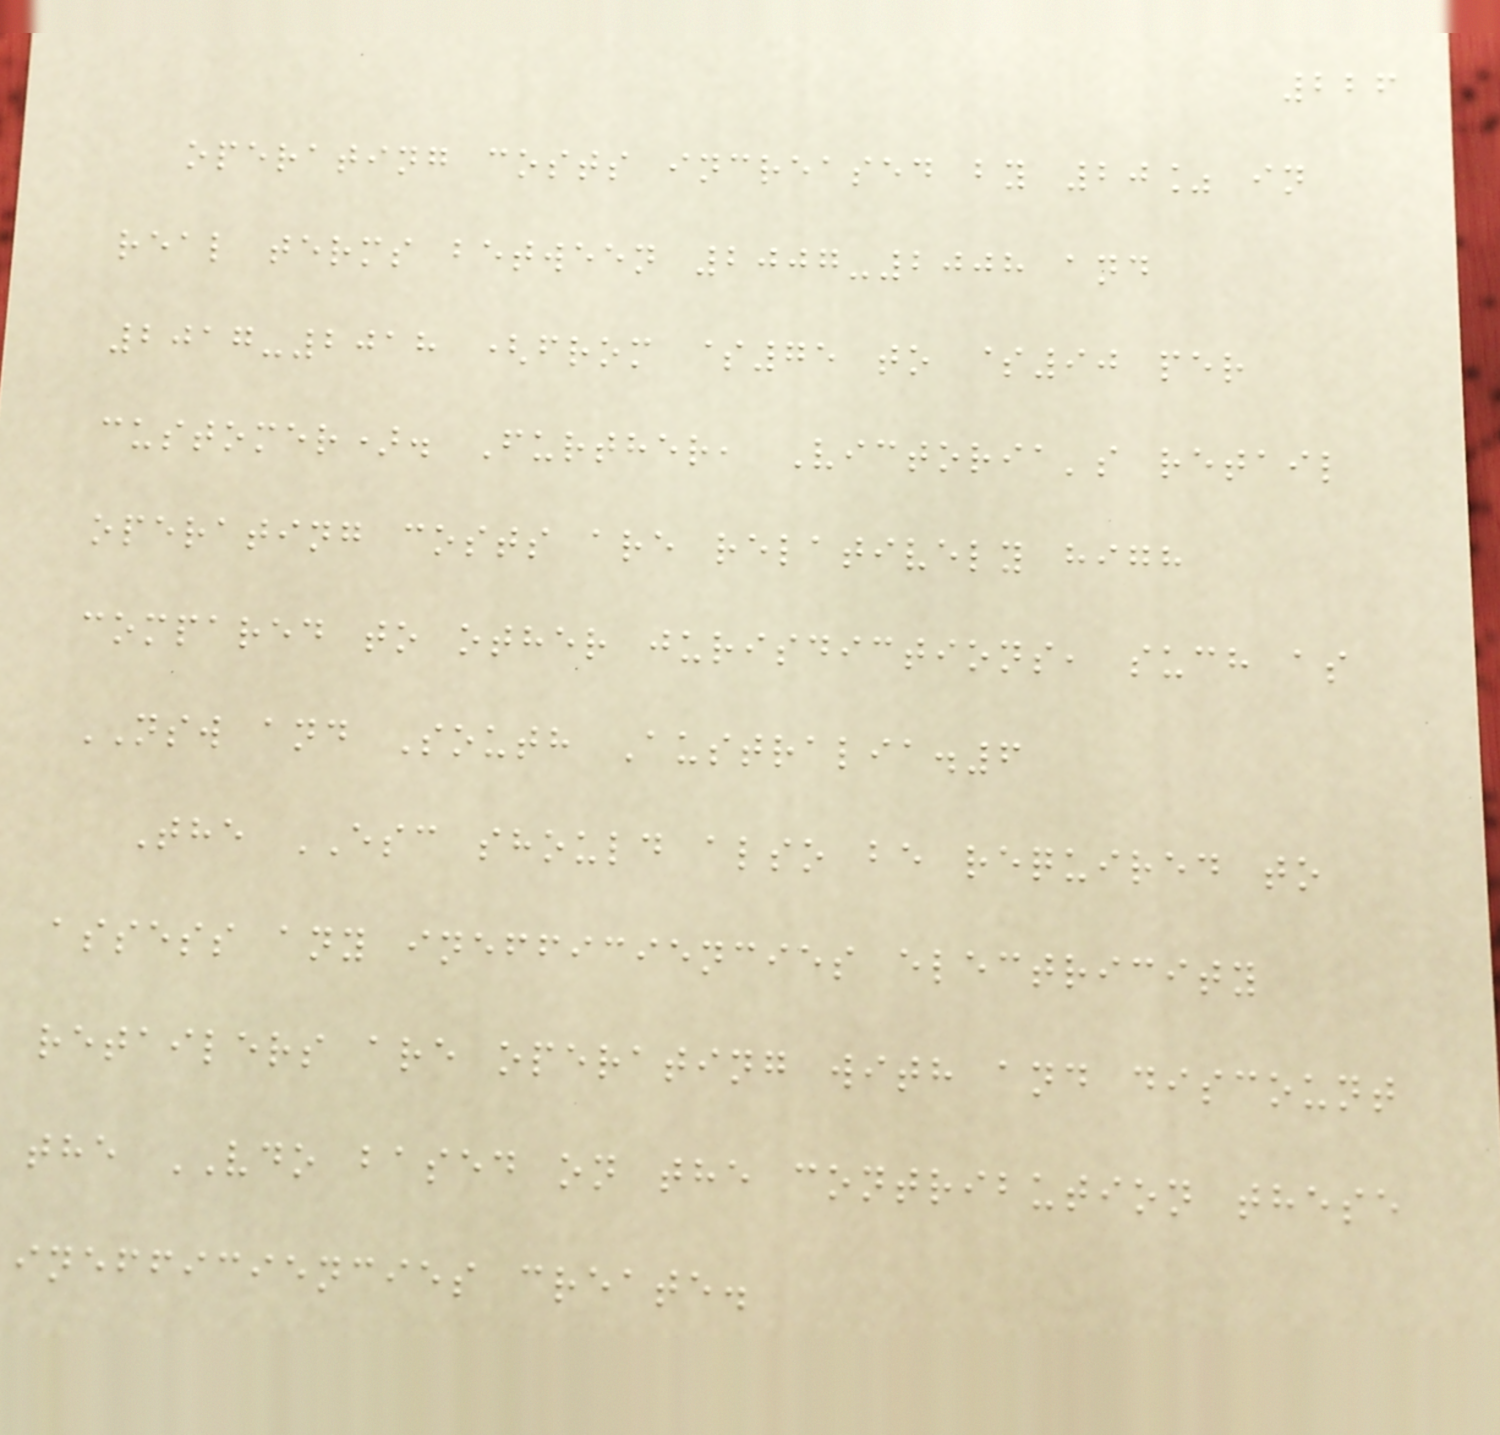226
operating costs increased by 20% in
real terms between 2007-2008 and
2017-2018 (from $75 to $90 per
customer). Further, Victoria's retail
operating costs are relatively high
compared to other jurisdictions, such as
NSW and South Australia.6
The ESC should also be required to
assess any inefficiencies electricity
retailers are operating with and discount
the VDO based on the contribution these
inefficiencies create.
